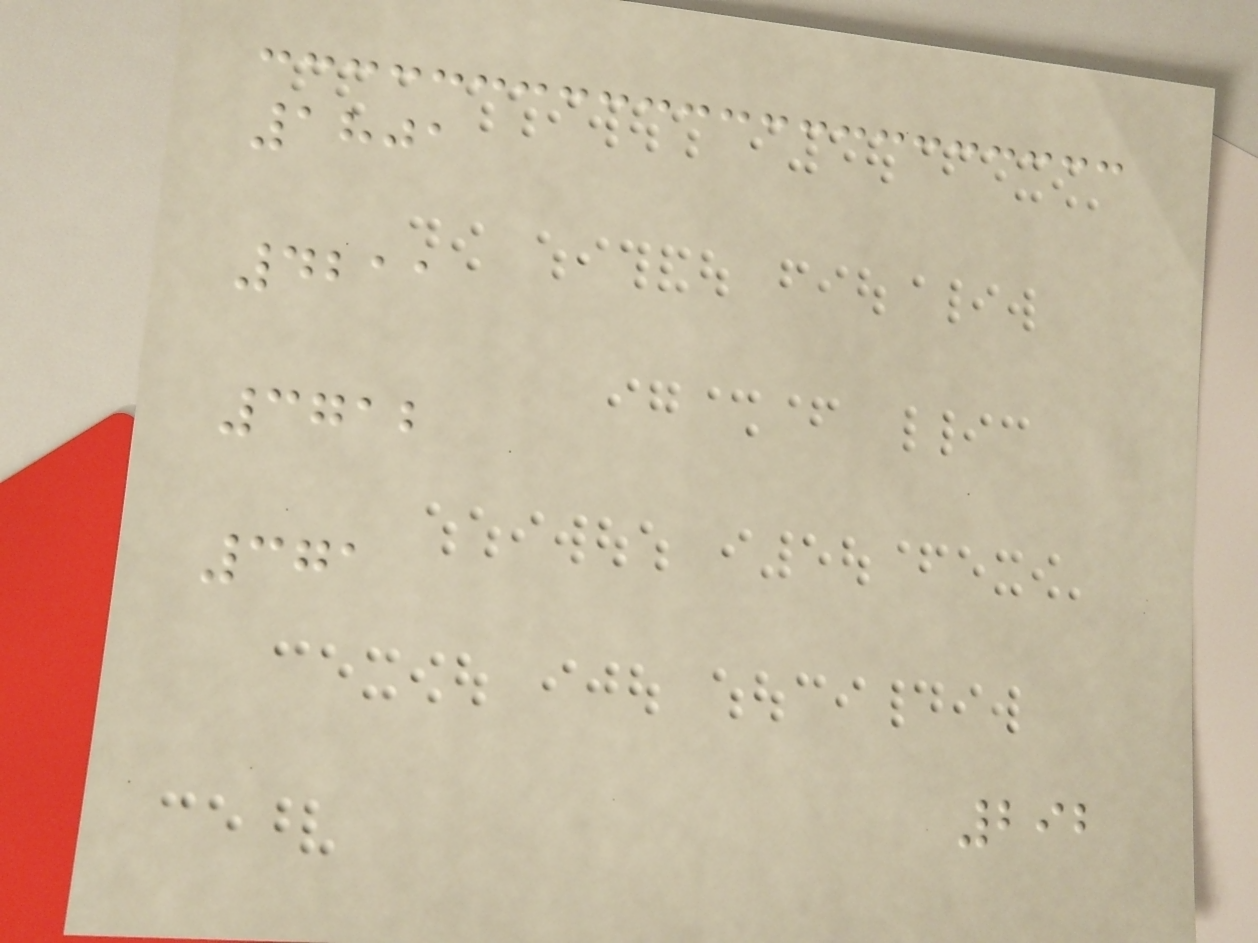1801
4211
3712
371
292
